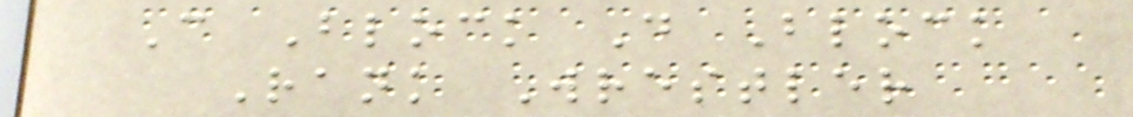C Block D Block
Rank Wrestler
